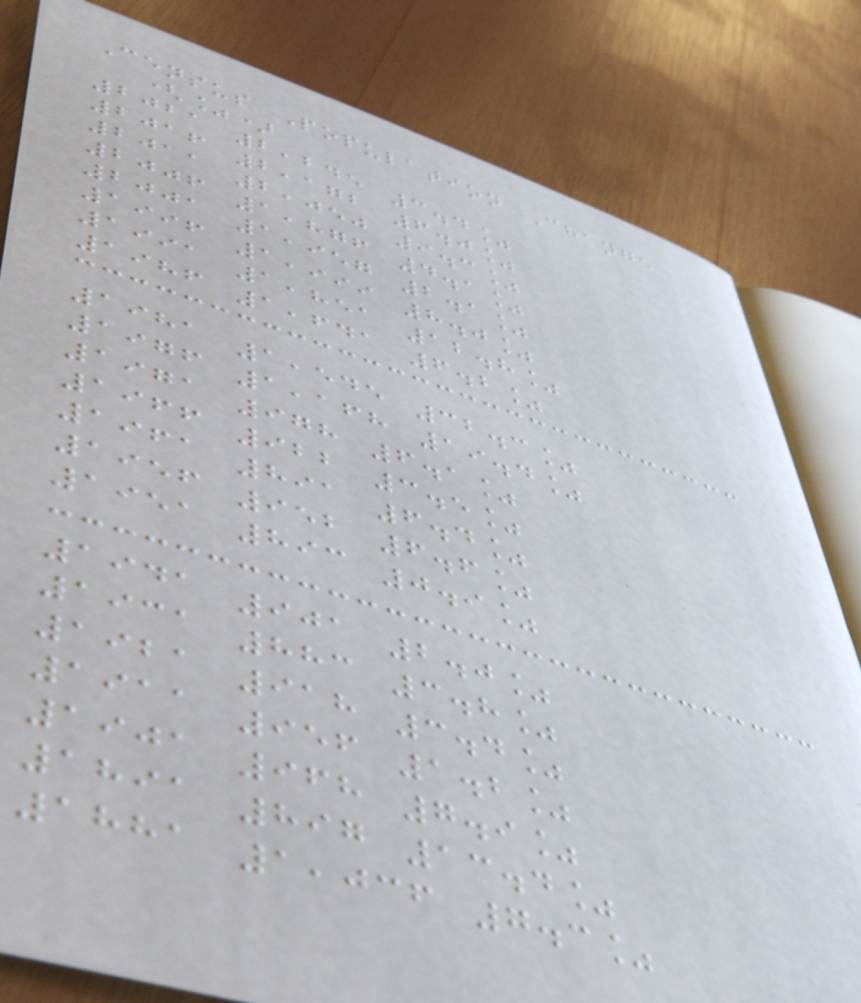Census Population Change
(%)
2021 2,245 3.4%
2016 2,172 6.0%
2011 2,050 9.3%
2006 1,876 4.1%
2001 1,957 2.1%
1996 1,999 8.0%
1991 1,851 12.8%
1986 1,641 6.2%
1981 1,545 32.3%
1976 1,168 19.4%
1971 978 6.1%
1966 922 3.5%
1961 891 6.4%
1956 952 6.6%
1951 893 0.9%
1941 901 2.0%
1931 883 3.8%
1921 918 3.4%
1911 956 1.2%
1901 968 7.9%
1891 897 13.4%
1881 1,036 7.3%
